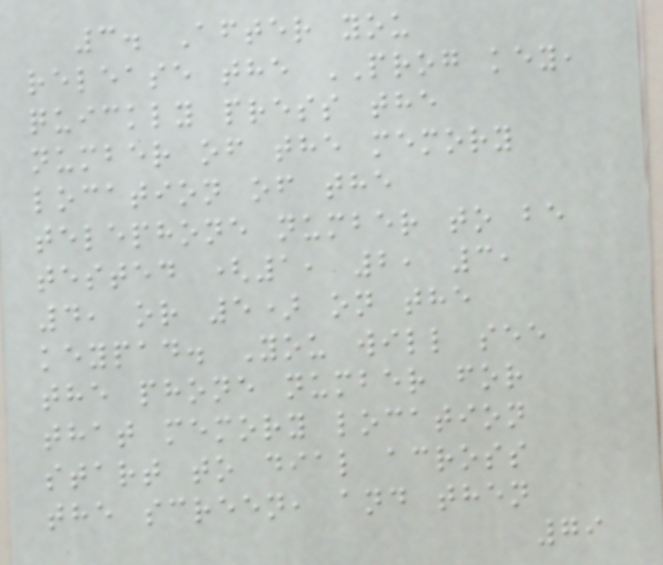3. After you
release the PROG key,
quickly press the
number of the memory
location of the
telephone number to be
tested (1, 2, 3,
4, or 5) on the
keypad. You will see
the phone number for
that memory location
start to dial across
the screen, and then
79
